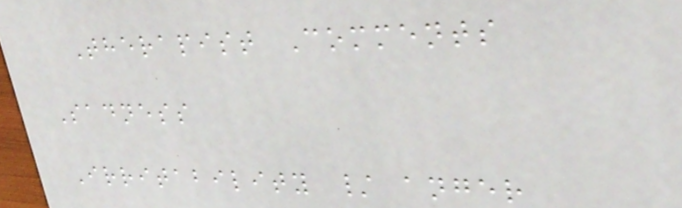Therapist Comments
Sadness
Irritability / anger
